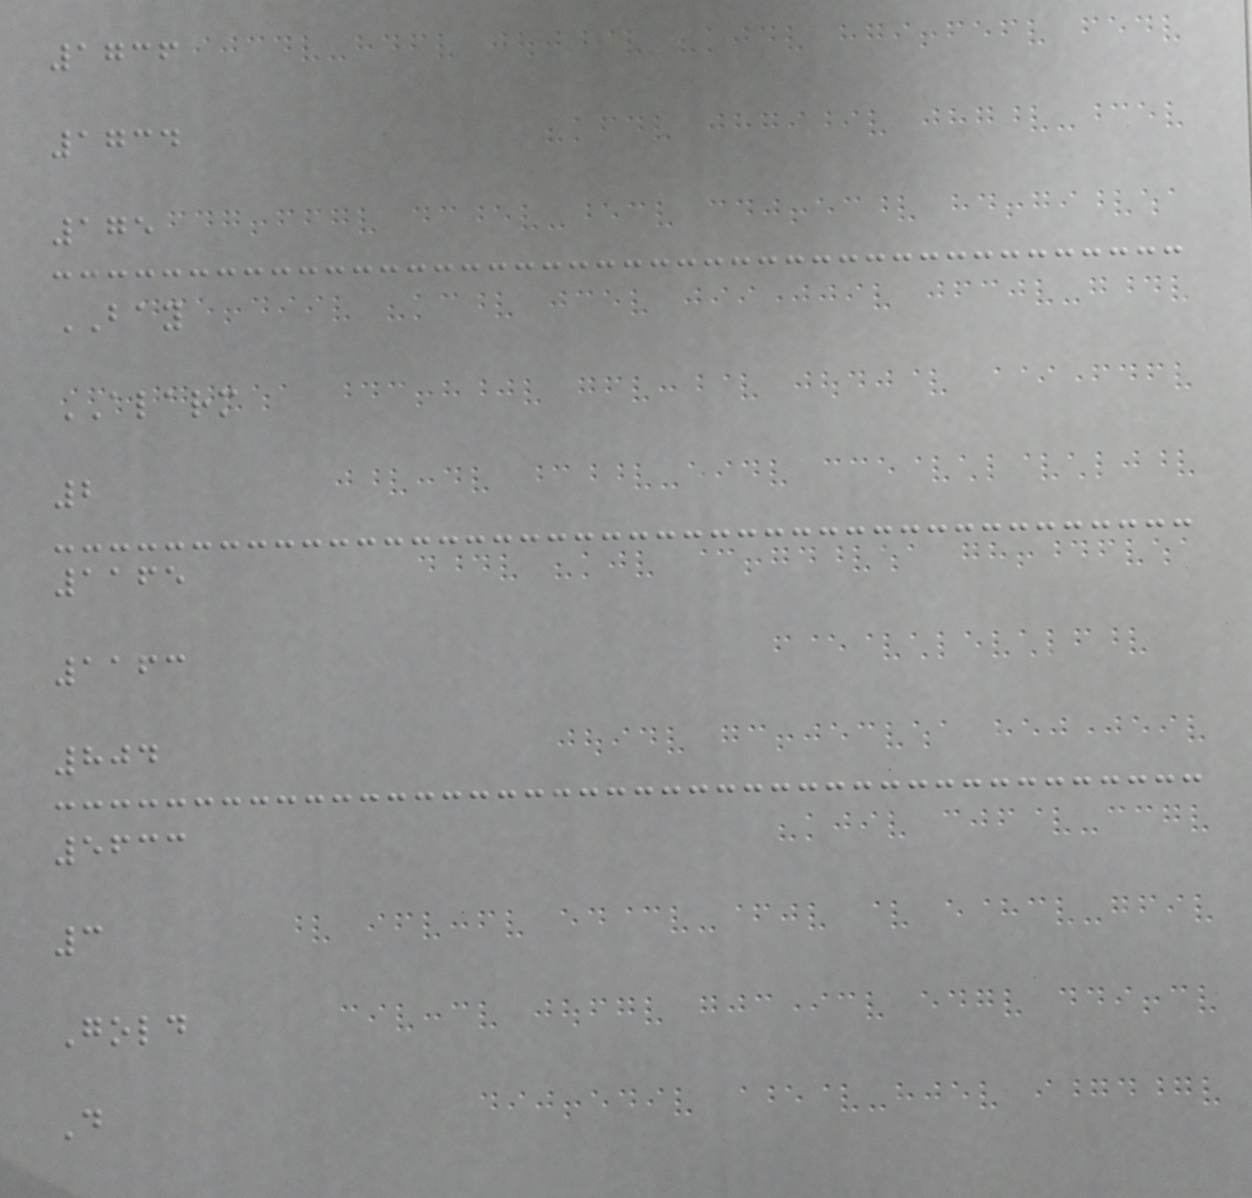1736
1734
175
BAY
ALARM
2
1165
1163
804
5633
3
Gold
D
